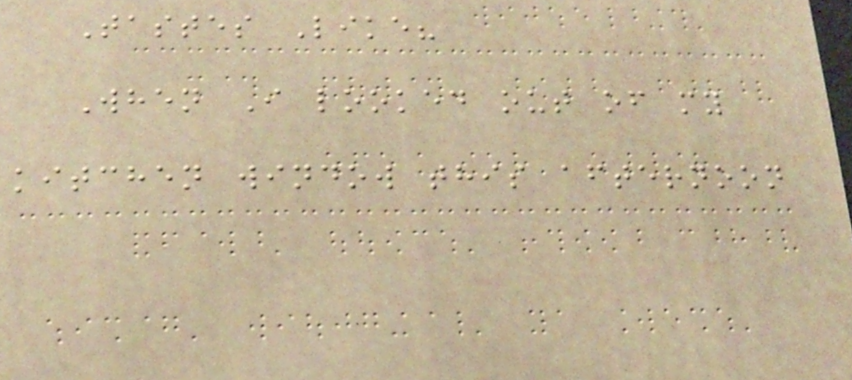Tastes Like?
When I looked out of my
kitchen window this afternoon
